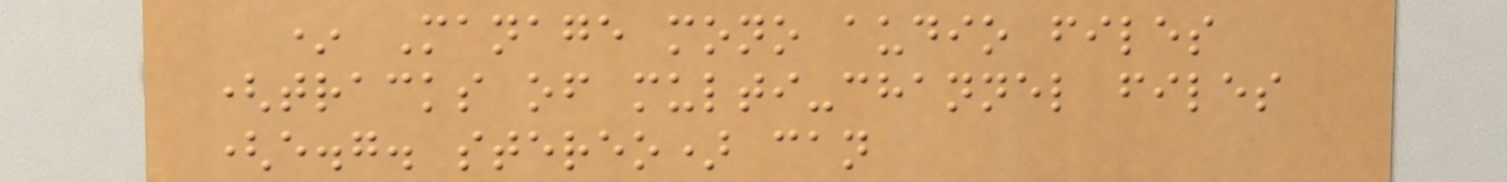* Manage mono audio files
(tracks of multi-channel files
(e.g. stereo) can
